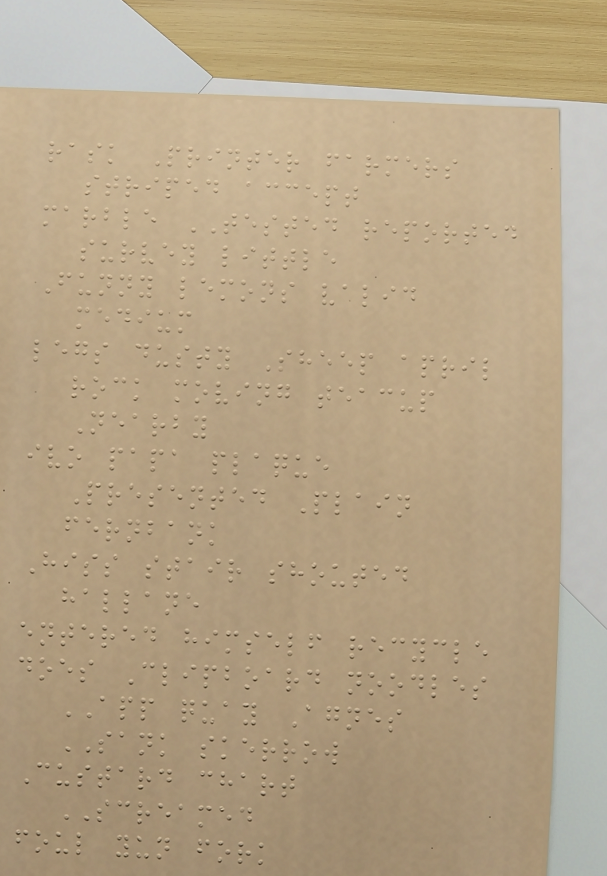rask Printer farmers
striped accept
marble TESTED reported
survey little
Funny lemons valid
medium
legs dusty Sheep april
rock moving teacup
Nearby
ivo papa plaque
Presented Plain
fernbank
Hiss stair shouted
hallane
entered himself recycle
does Clipboard noodles
APP quay Agnes
SANK skerrow
Custard chart
SCREAMED
foul yun fork
